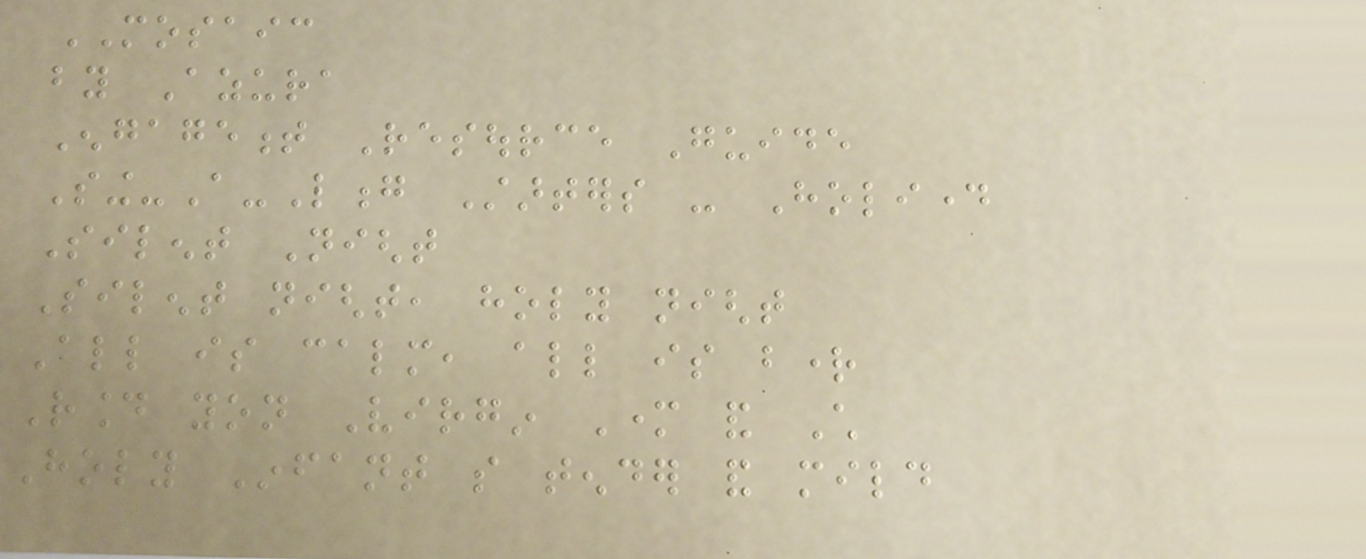MOSAIC
by Azura
Engagement Resource Guide
Sing-A-Long Starters - Holiday
Silent Night
Silent night, holy night
All is calm, all is bright
Round yon Virgin Mother and Child
Holy Infant so tender and mild
